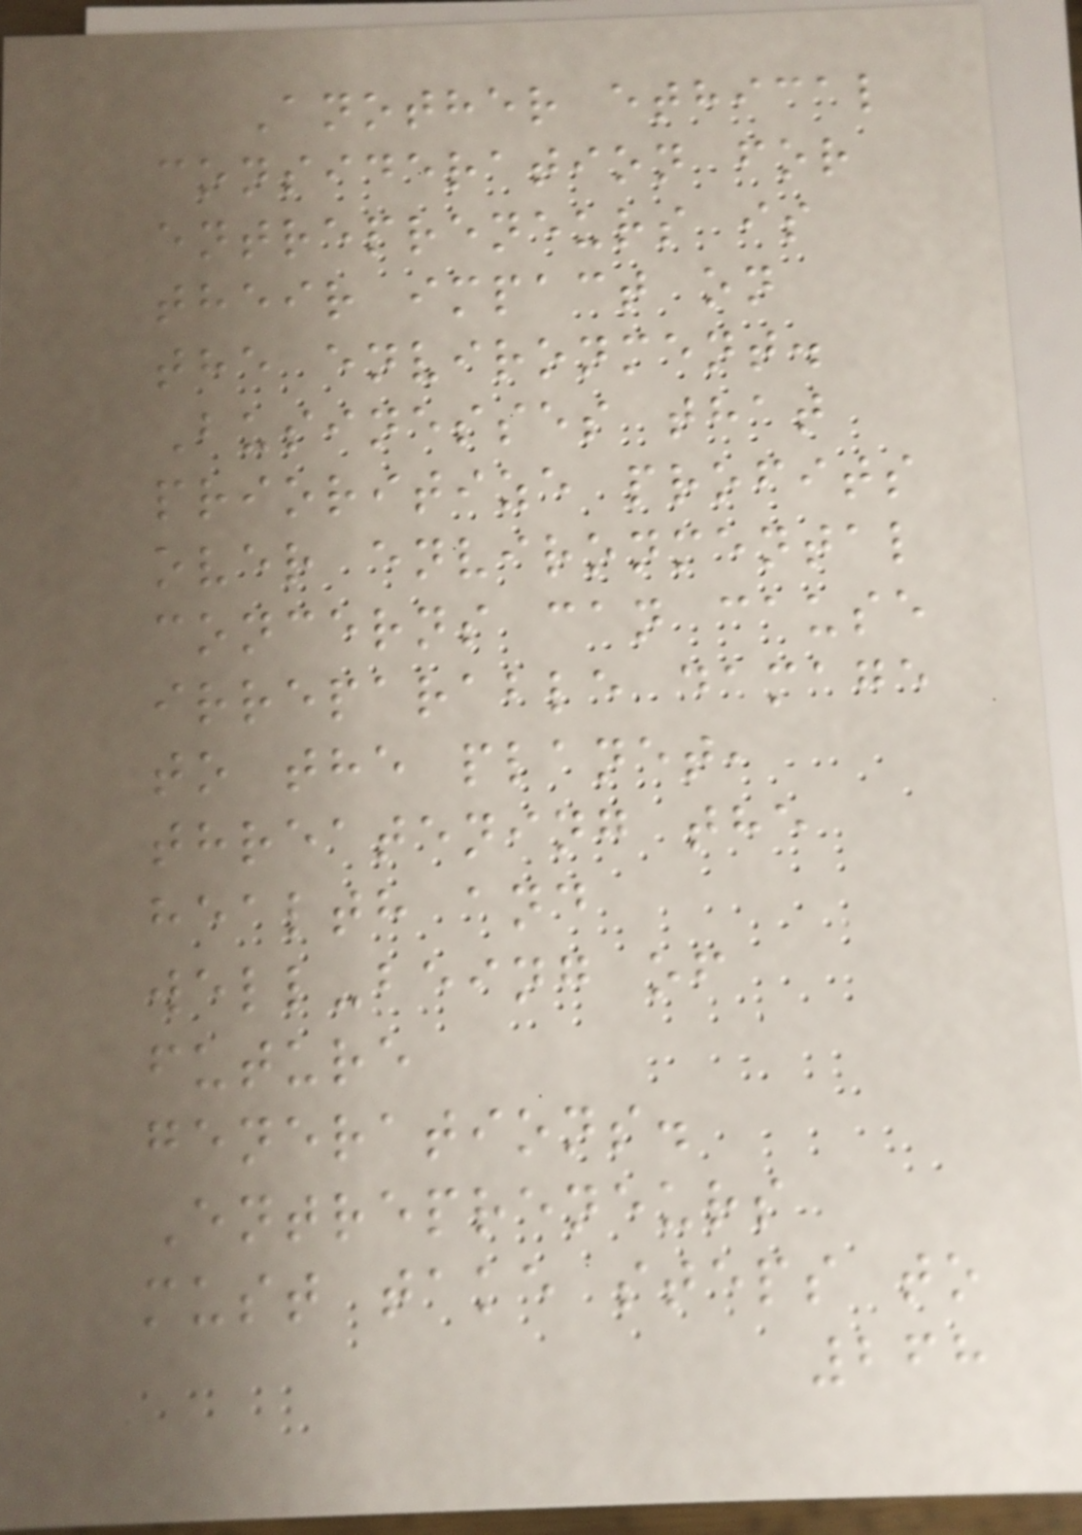Another ethical
consideration for
entrepreneurs is
their impact on
the environment.
Businesses that
prioritize profits
over environmental
concerns can cause
irreparable damage
to the planet,
threatening the
health and
well-being of
future
generations.
Entrepreneurs
must take steps to
268
